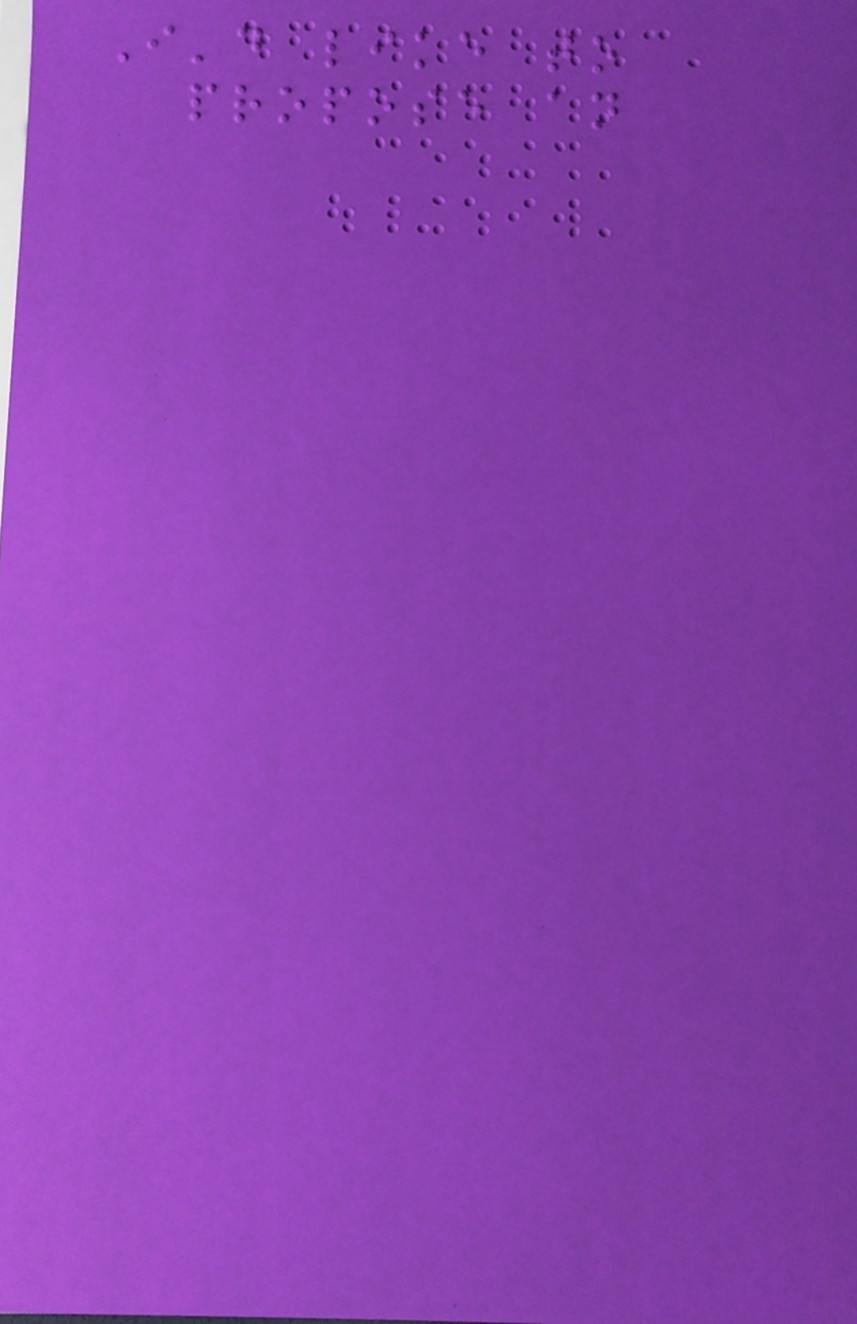I'd like to
propose an
